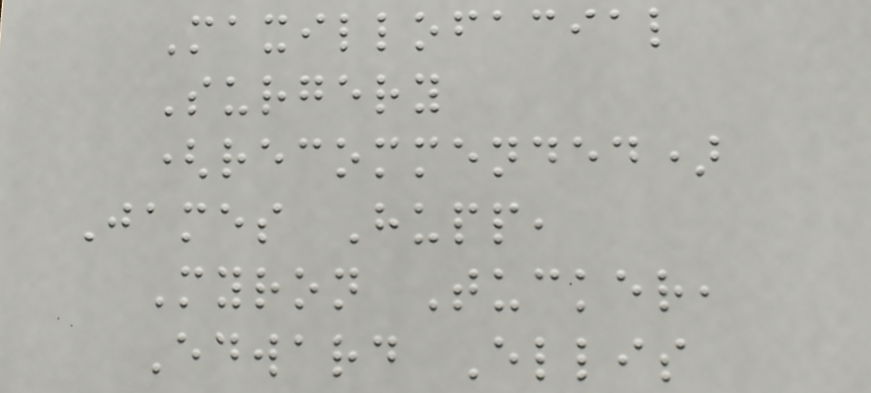Maxillofacial
Surgery
(recommended)
James Hupp,
Myron Tucker,
Edward Ellis
